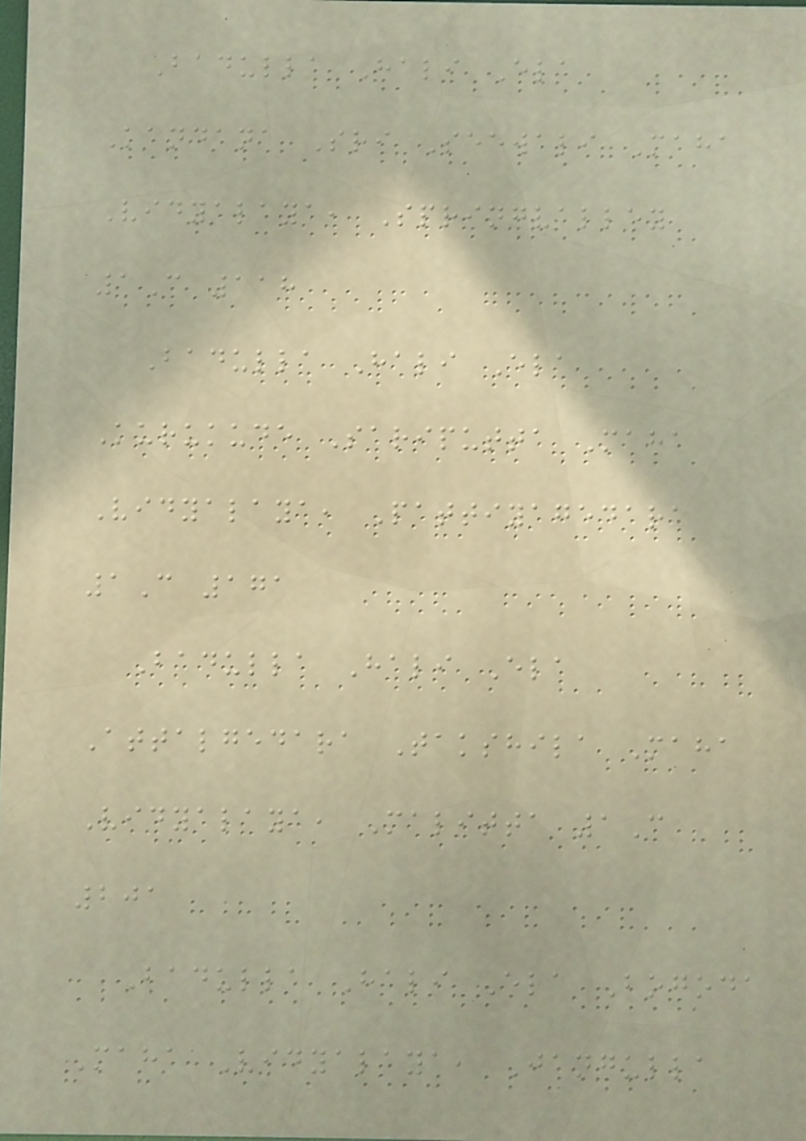Badulla Hali Ela
Kandana Sri Seewali Maha
Vidyalaya, Springvalley
1C 118
Badulla Hali Ela
Kurukude Sariputta Maha
Vidyalaya, Pattiyagedara
1C 171
Badulla Hali Ela
Attalgedara Takshila Maha
Vidyalaya, Malitta 1C
201
Badulla Hali Ela Bogoda
Maha Vidyalaya, Jangulla
